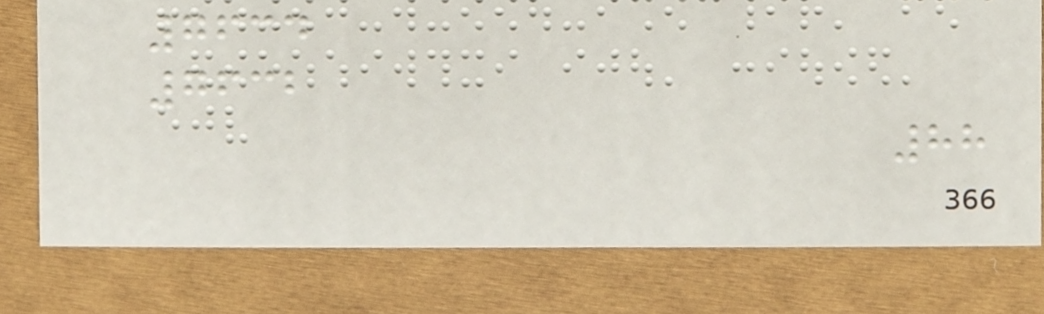7634
7632
88
